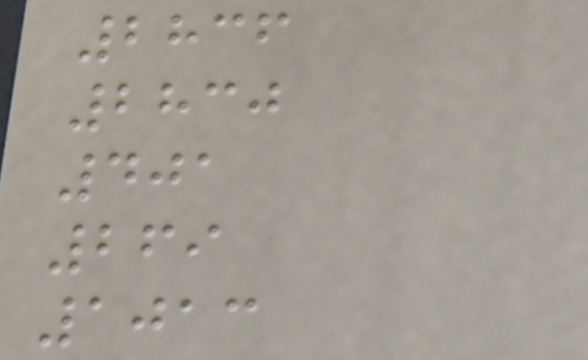2836
2830
401
269
1013
